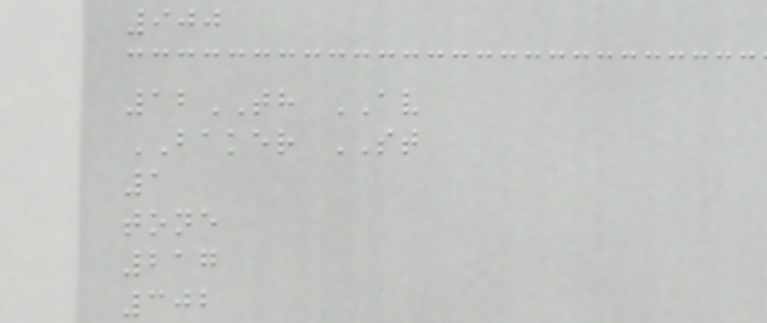900
12TH AV
BAKER ST
1
tone
217
302
